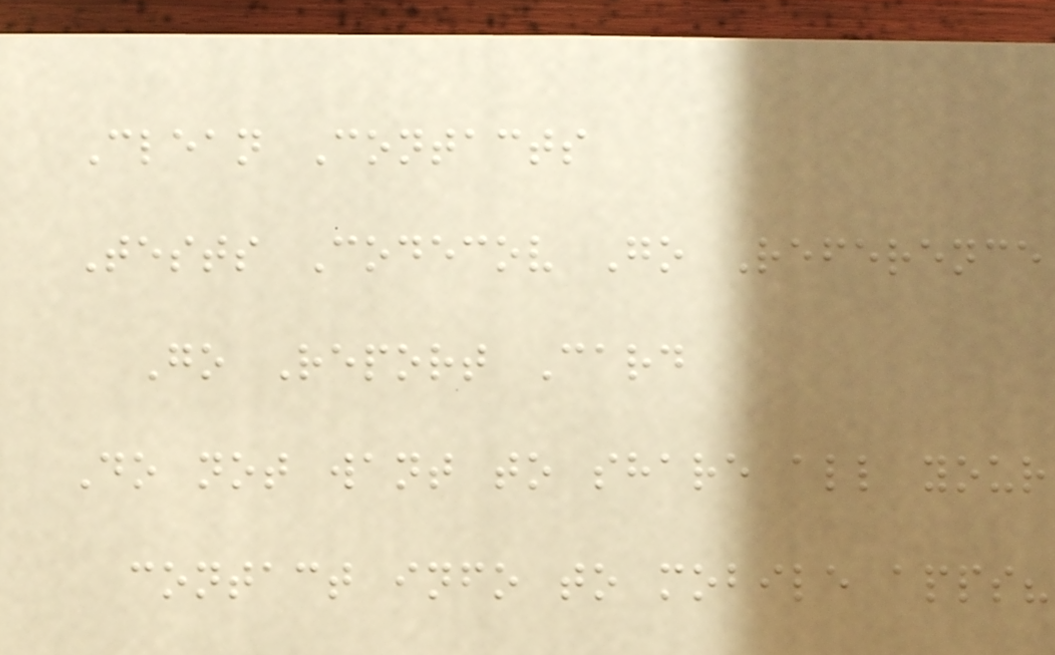Clean Contacts
Tests Codecov Go Reference
Go Report Card
Do not want to share all your
contact info to mobile apps?
